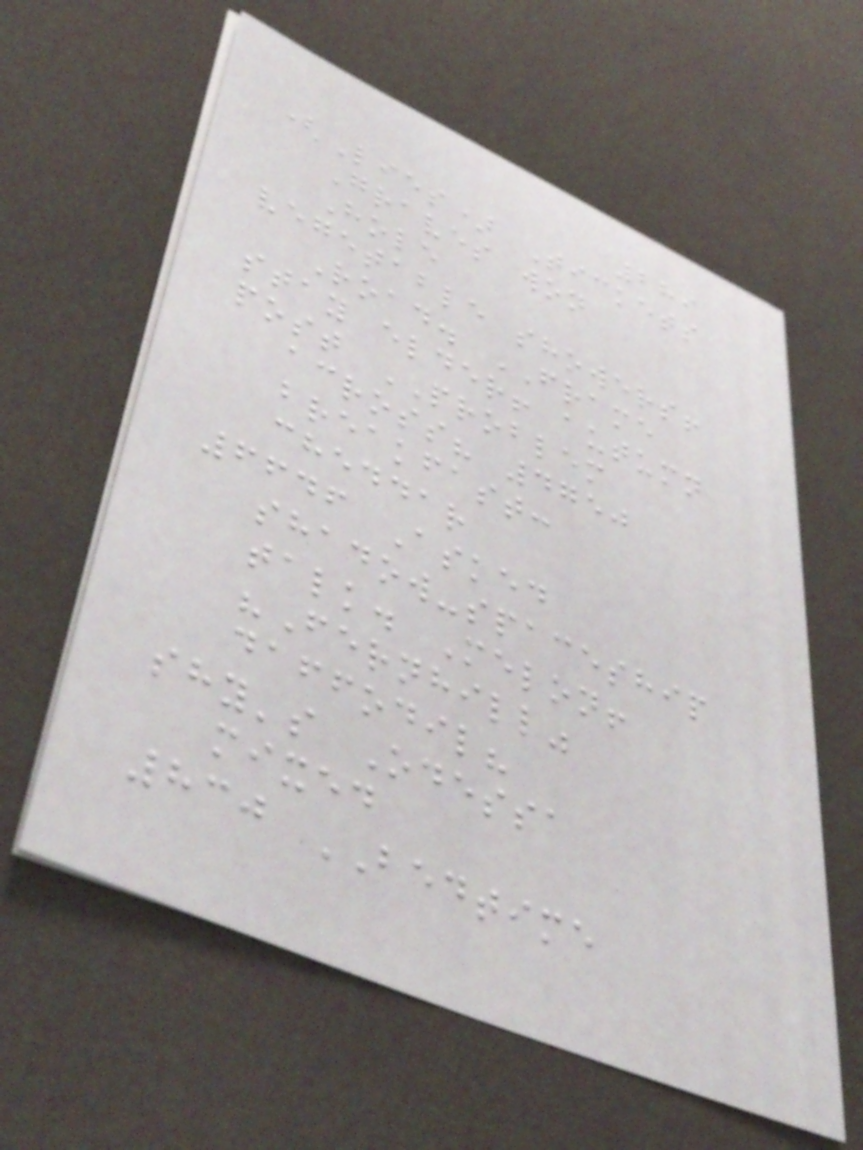289
(Lies) Tickets
Graves won
Hole
vegetable showers!
Road. FRAME
stay elder! autumn
post PROBLEM
across? 4750
breakfast:
cheddar
6646 Asked
shadow-spaceship
talk. Melon!
"Fernhill"
daffodil?
shy's Odessa
mixed
830 BEDTIME
